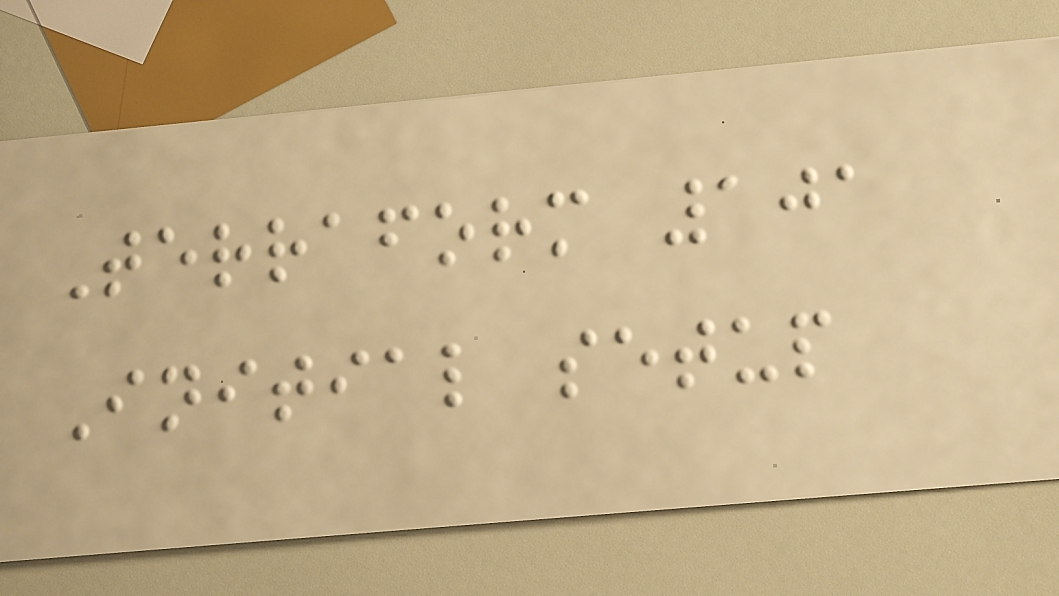Terraform 101
Initial setup
